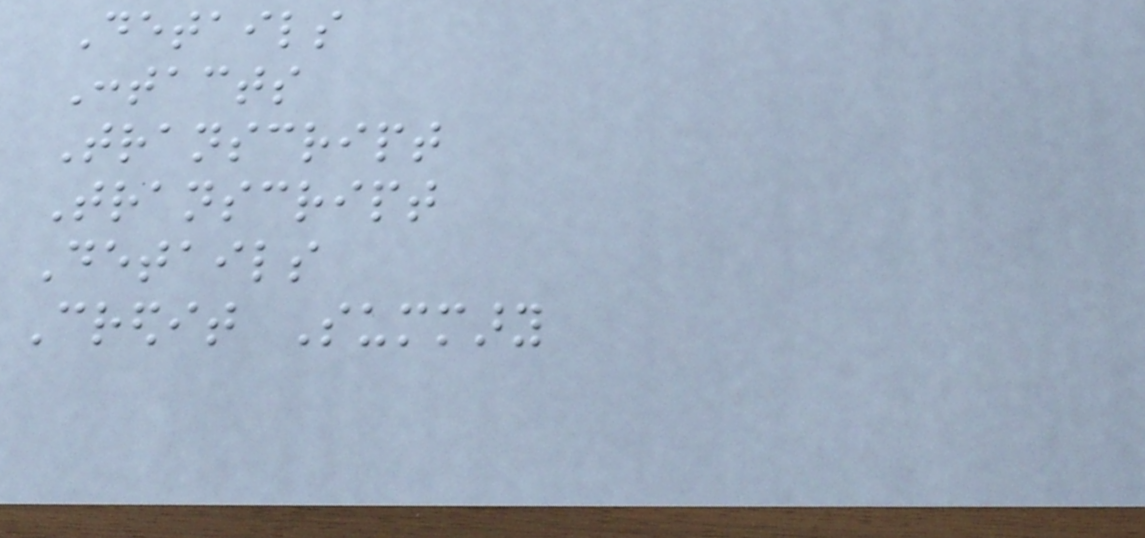Details
Contacts
Transcript
Transcript
Details
Credit Summary
